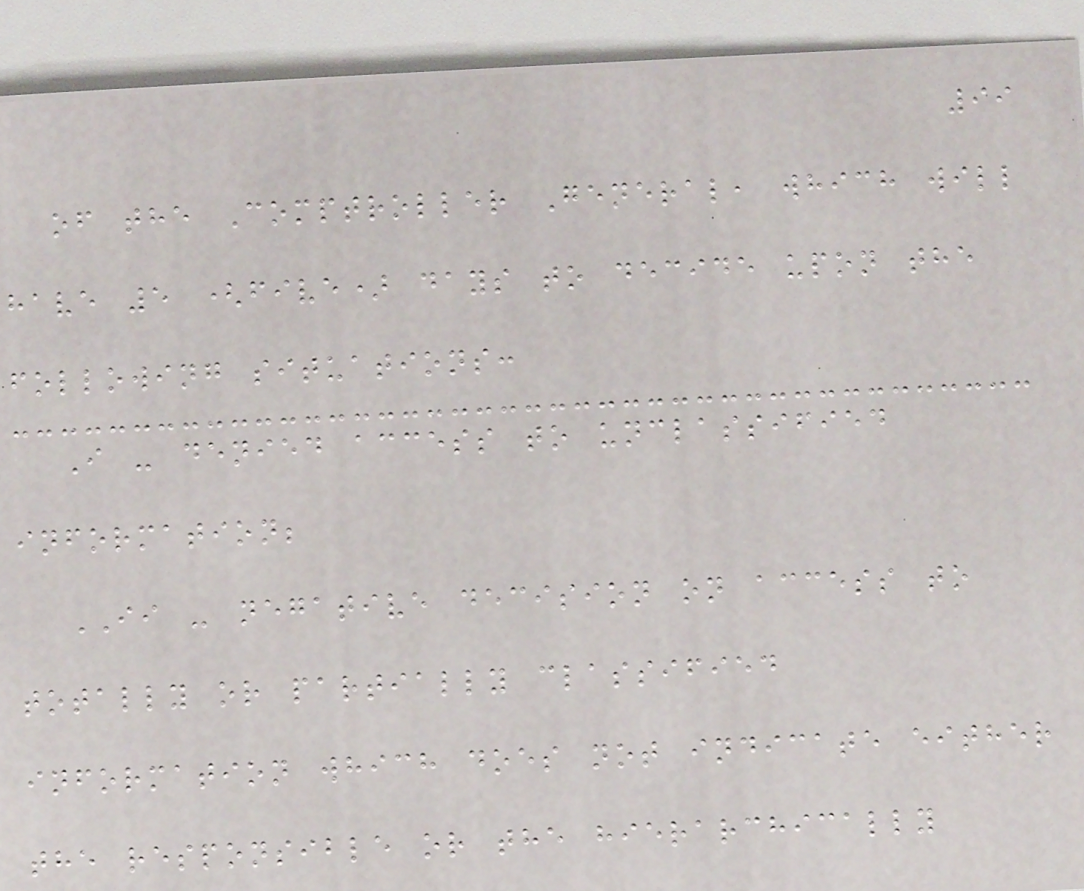99
of the Comptroller General, which will
have 5 (five) days to decide upon the
following situations:
I - denied access to unclassified
information;
II - negative decision on access to
totally or partially classified
information which does not indicate either
the responsible or the hierarchically
